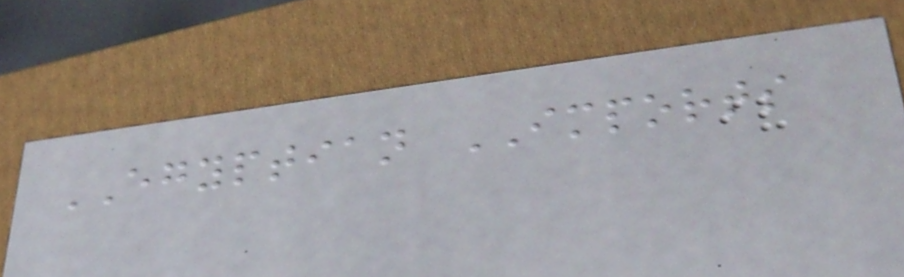EGYPTIAN IMPORTS
